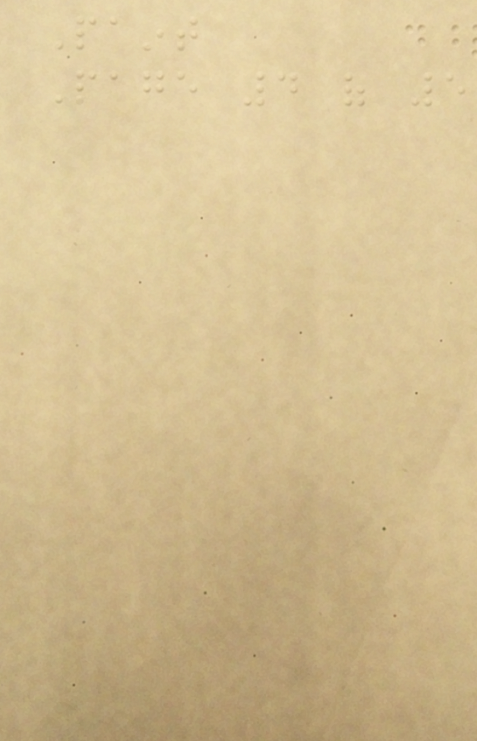Paint
Page 4 of 5
